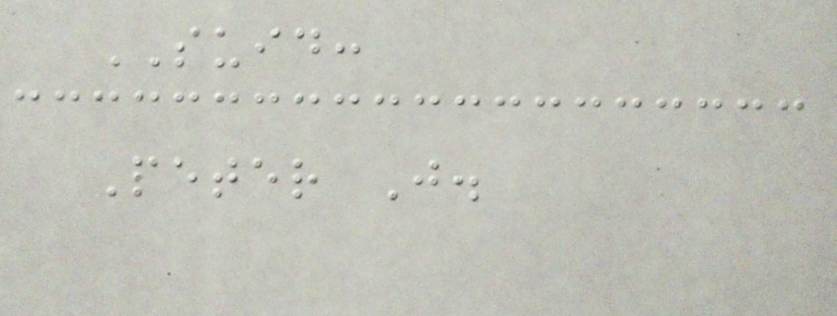SUID:
Peter J.
